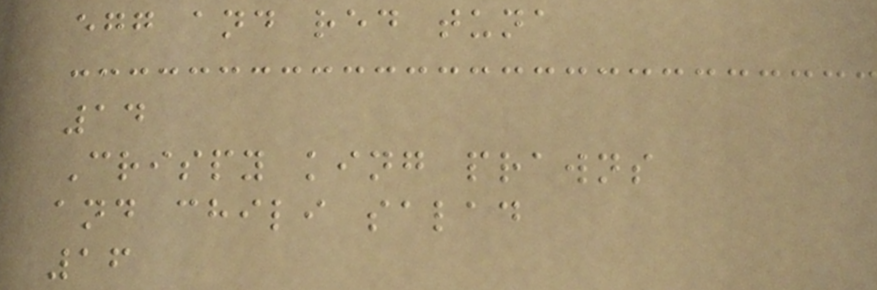egg and red tuna
14
Crispy king prawns
and chili salad
16
